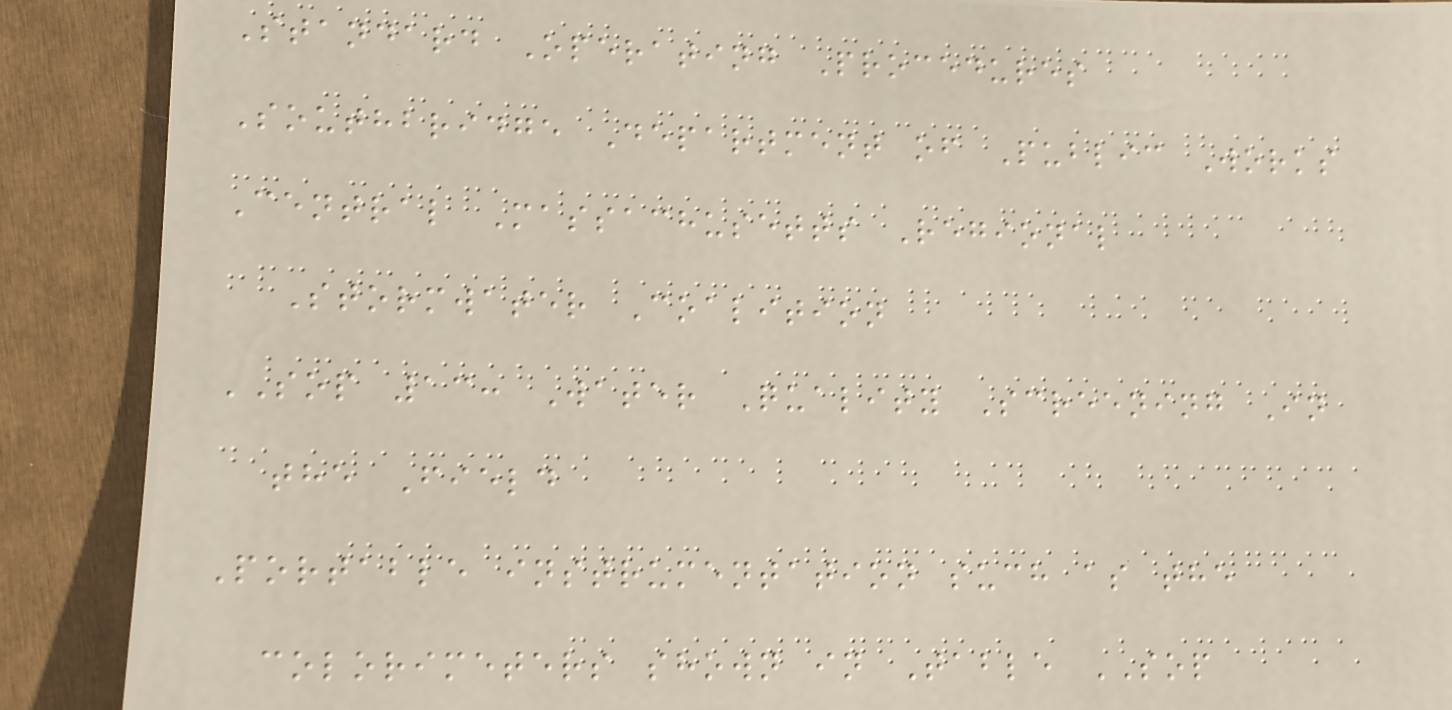Standard Operating Procedures
Southbridge Department of Public Works
Central Massachusetts Regional
Stormwater Coalition
SOP 13: Water Quality Screening In
the Field
Portable instrumentation such as the
colorimeters shown in Table SOP
